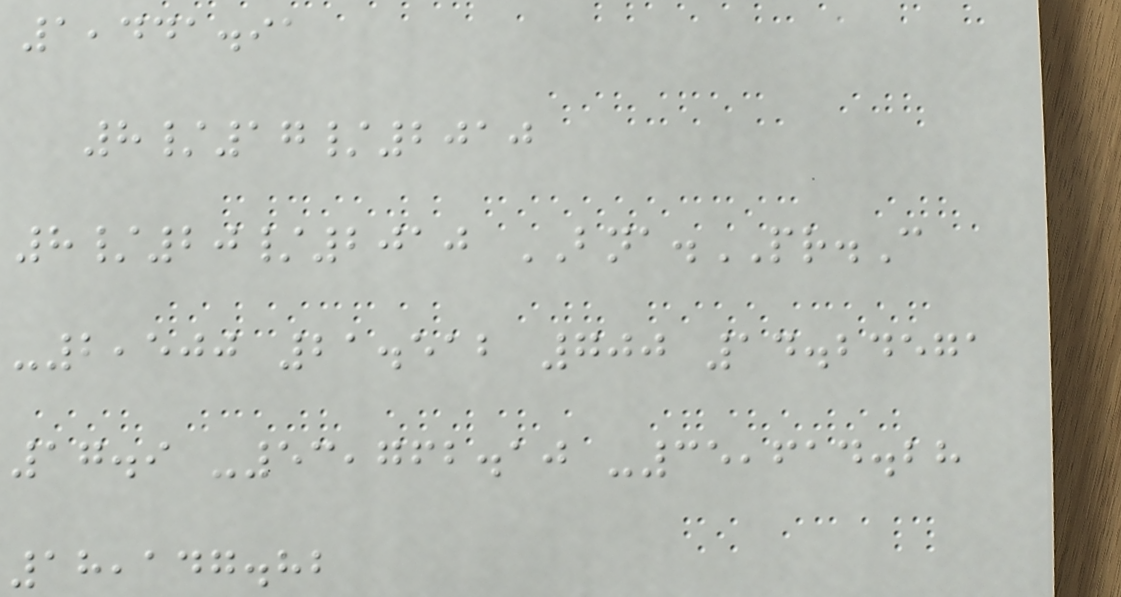1,441.91
8/17/2010
8/20/2010 BNA.PR.C
-2,500 21.512 700 14.24571
17.9 -53,762.10 -35,614.28
18,147.82
